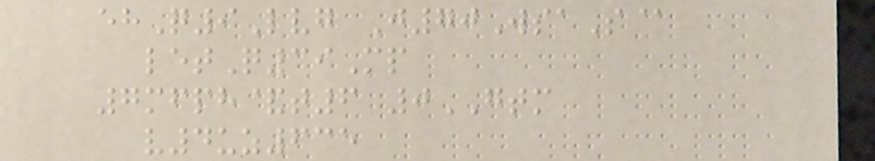ehQ9Lvg J70WsaS@
letQ39Mp
7mfph&t6 0GTM
v4uz635
